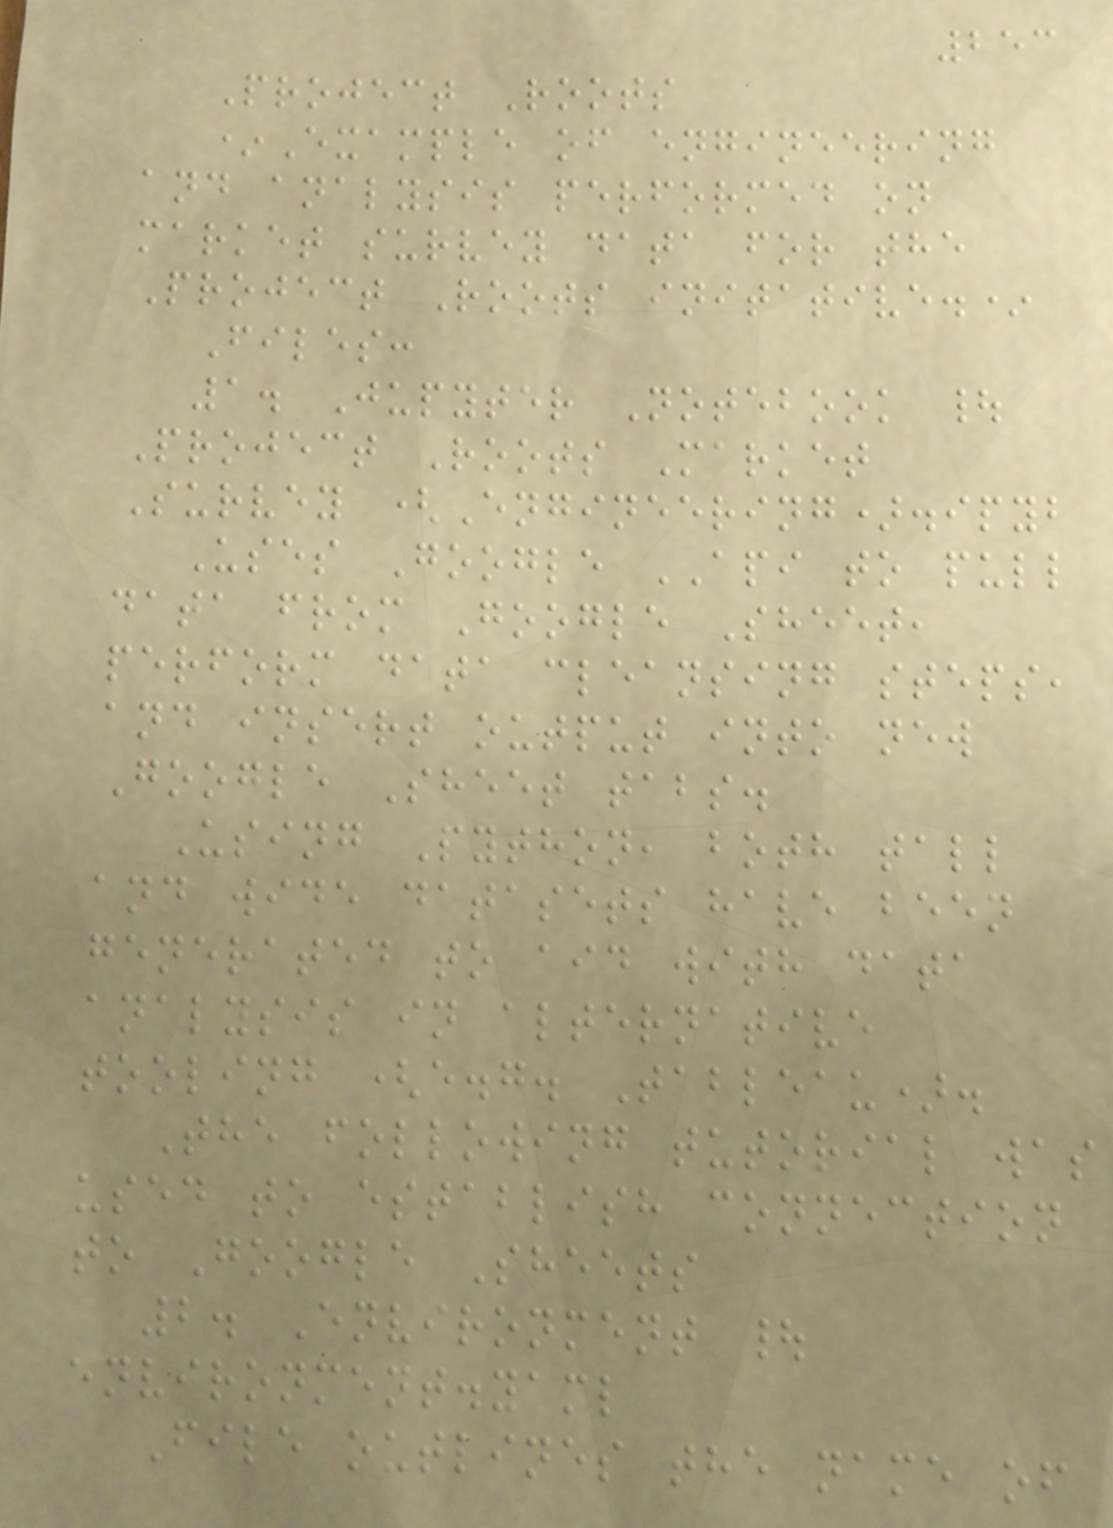253
Project Roots
*Example of engineering
and analysis performed on
market survey data for the
Project Roots initative.*
Files:
1. Jupyter Notebook |
Project Roots Market
Survey (Engineering).ipyb
Uses Google API to pull
data from Google Sheet,
perform data cleansing steps,
and insert output into new
Google Sheet tabs.
Using Python, both tall
and wide datasets have been
generated to aid with data
analysis in alternative
tooling (e.g. Tableau).
The following tutorial was
used to establish connection
to Google Sheets
2. Environment |
environment.yaml
File outlines the name of
